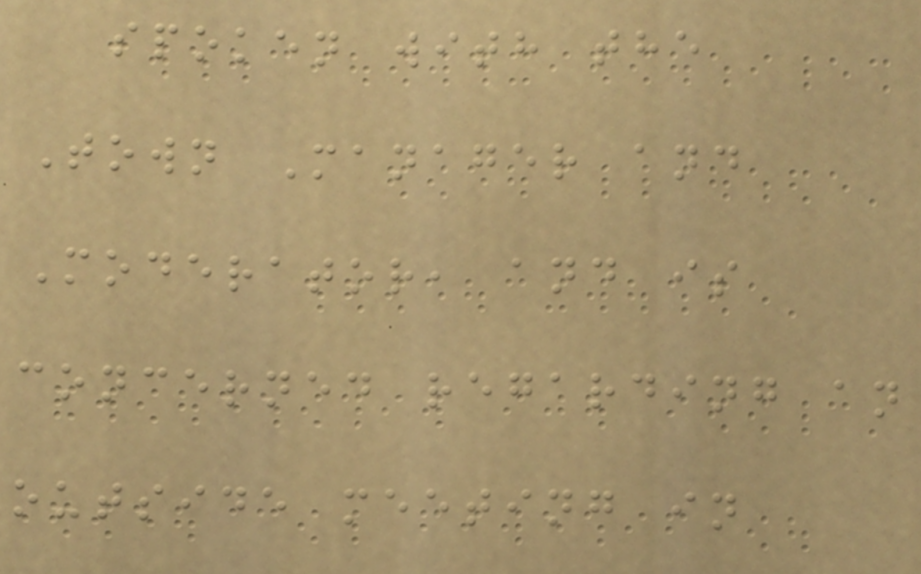spoken with the
Town Manager and
Moderator, and is
concerned regarding an
outside meeting in
